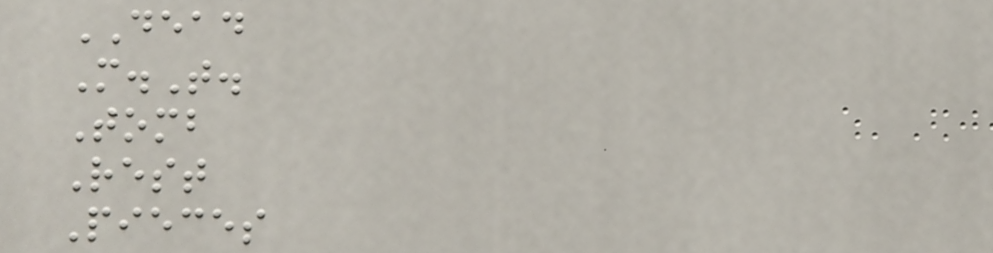DEAD
M.T.
Tomb
Rest
Pieces
